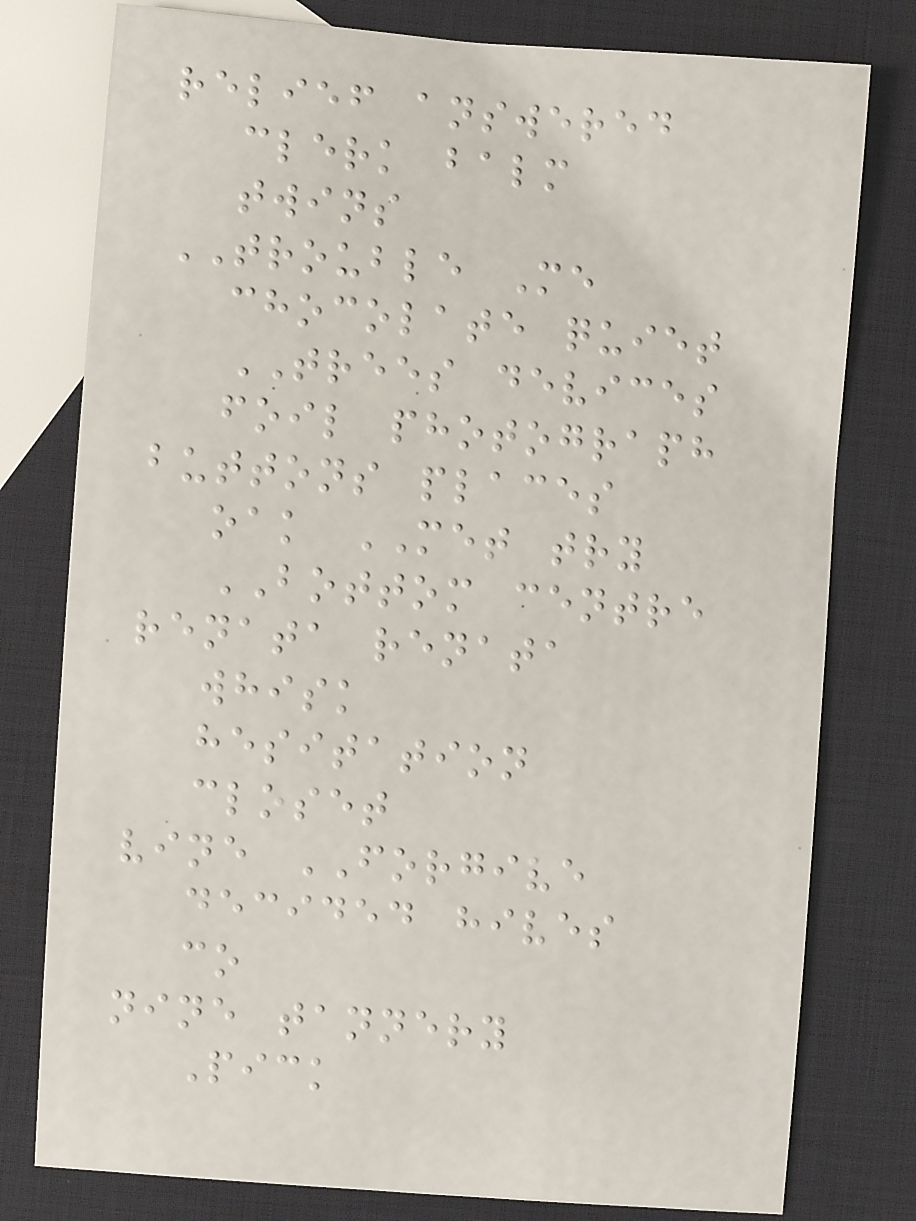relief answered
clerk balm
twins
TROUBLE Me
chocolate quiet
TREES devices
foil photograph
buttons places
oak MET try
BOTTOM centre
renata renata
whisk
hesitation
closet
vine FORGIVE
decided hives
co
nine tannery
Pick
